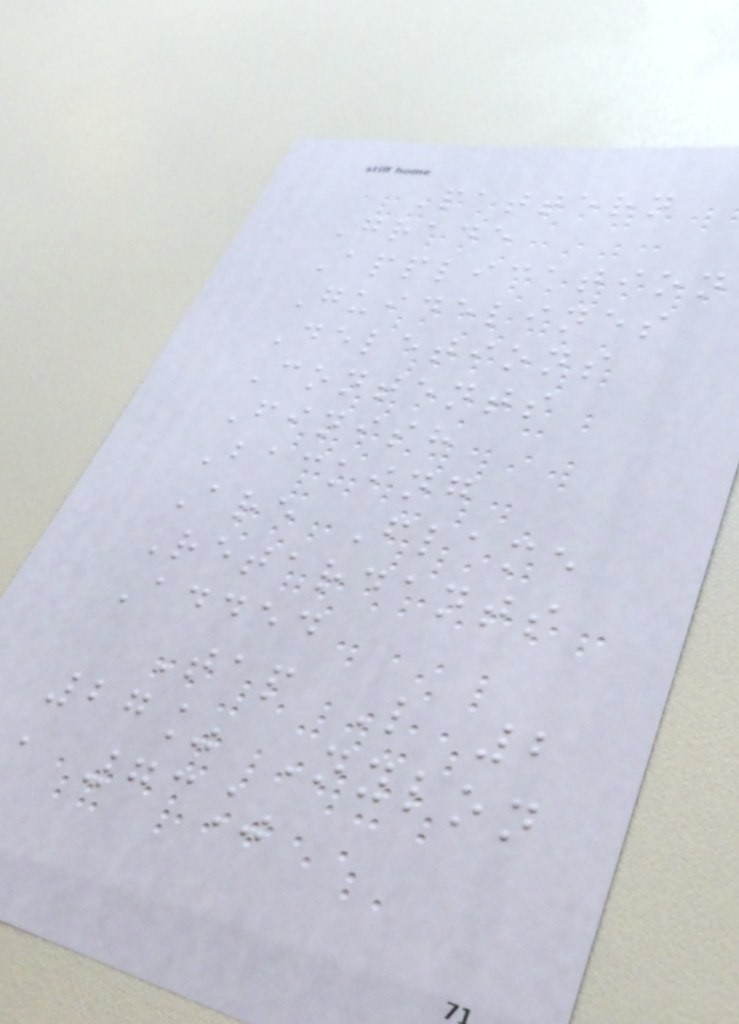Pattern
Grade
Application
Guidelines
Deletions
Contents
Finish
Backing
Are Flame
Retardants
Added
Tap L 2
27% Nylon
, 73%
